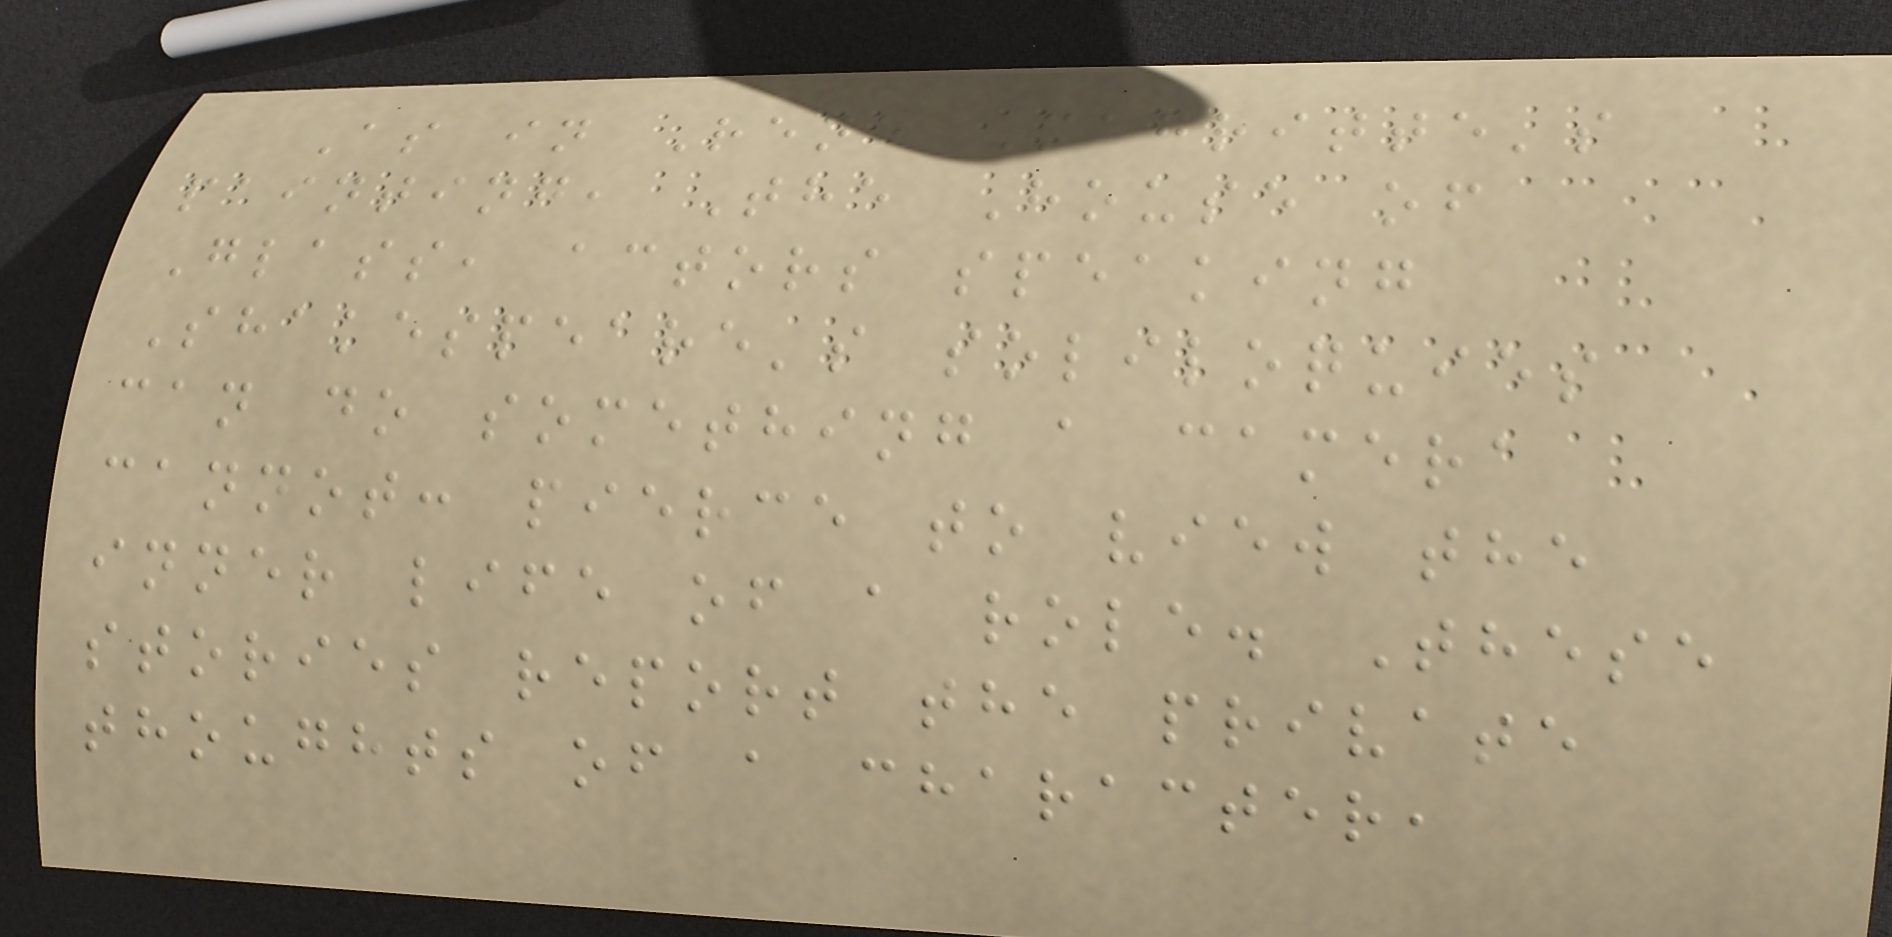As in Rene Magritte's
painting, The House of
Glass, actors speaking
Shakespeare's soliloquies
can do something a camera
cannot: pierce to view the
inner life of a role. These
stories report the private
thoughts of a character,
